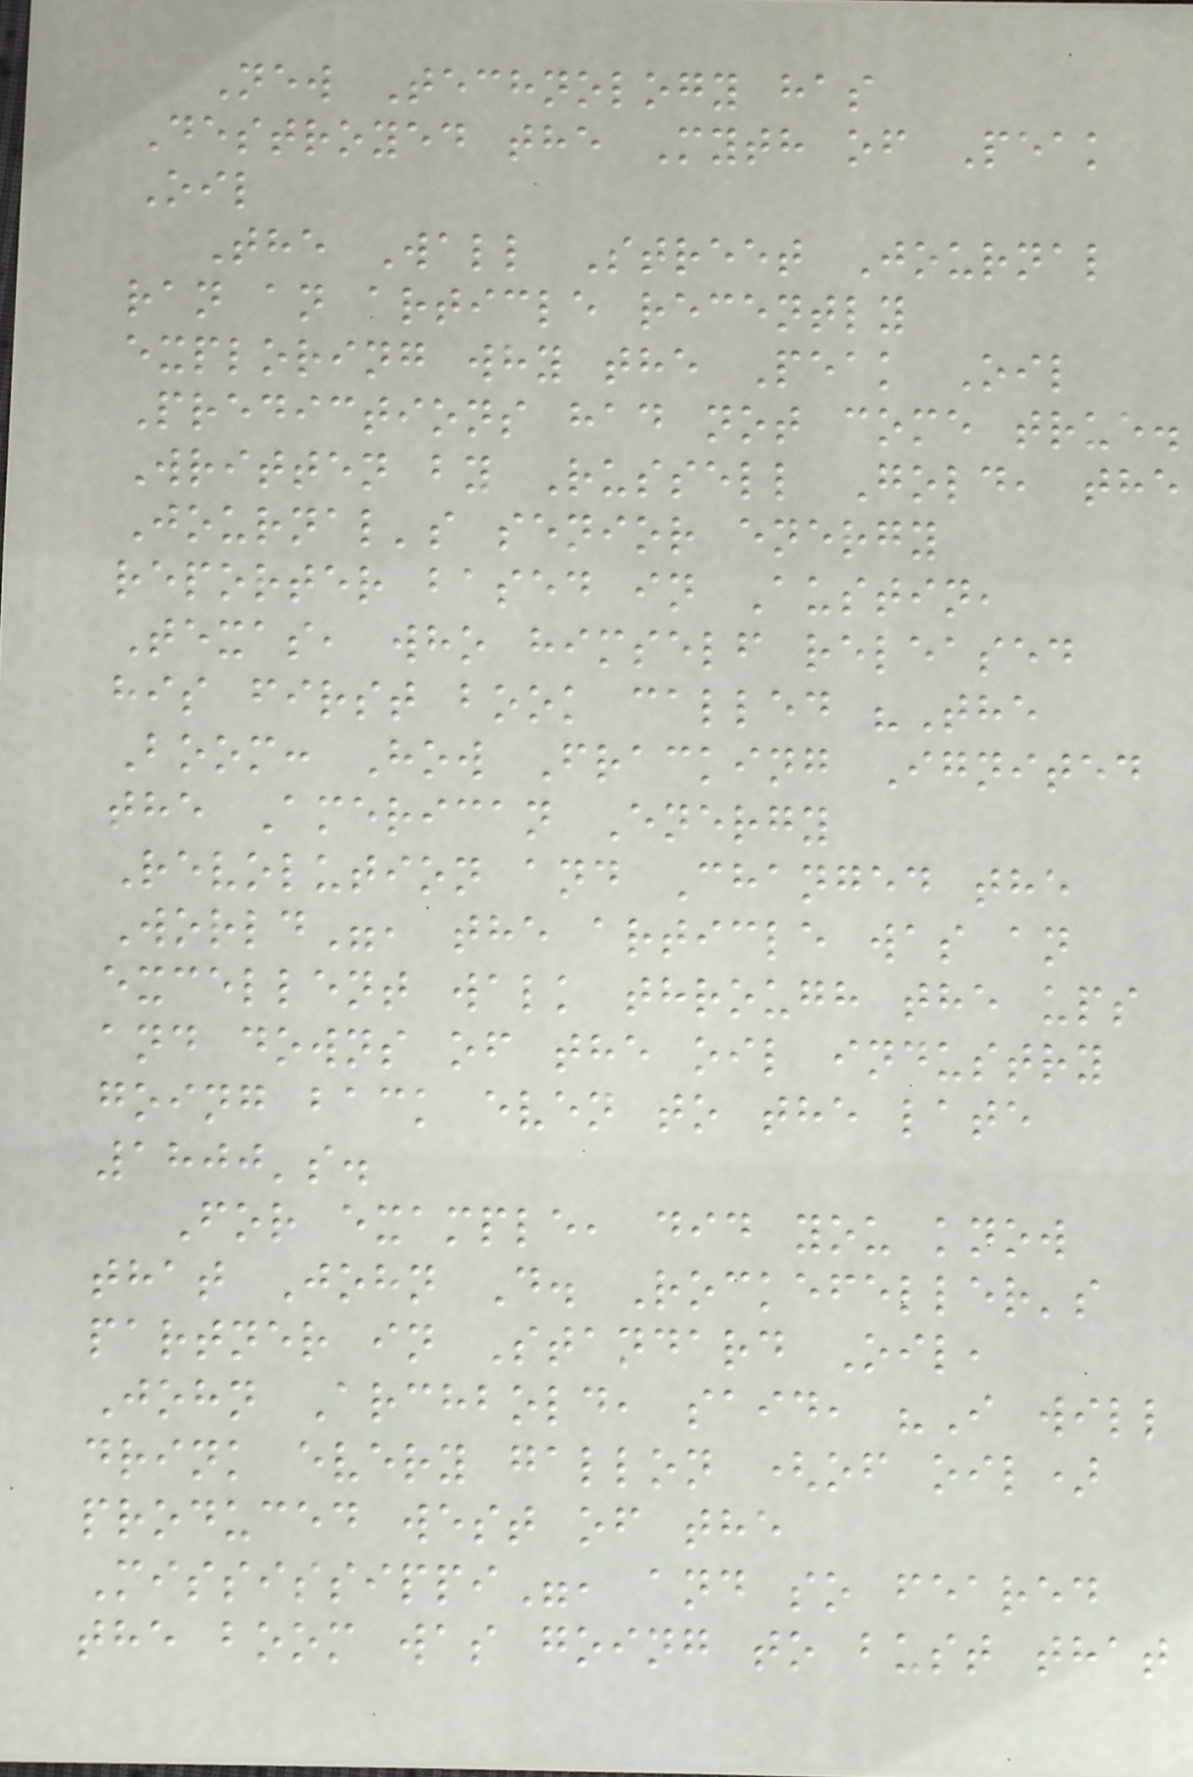New Technology has
Destroyed the Myth of Peak
Oil
The Wall Street Journal
ran an article recently
exploring why the Peak Oil
Predictions had not come true.
Written by Russell Gold, the
Journal's senior energy
reporter based in Austin,
Texas, who himself released
his first book called "The
Boom: How Fracking Ignited
the American Energy
Revolution and Changed the
World", the article was an
excellent walk through the ups
and downs of the oil industry
going back even to the late
1800's.
For example, did you know
that John D. Rockefeller's
partner in Standard Oil,
John Archbold, said, "I will
drink every gallon (of oil)
produced west of the
Mississippi", and so feared
the boom was going to bust that
